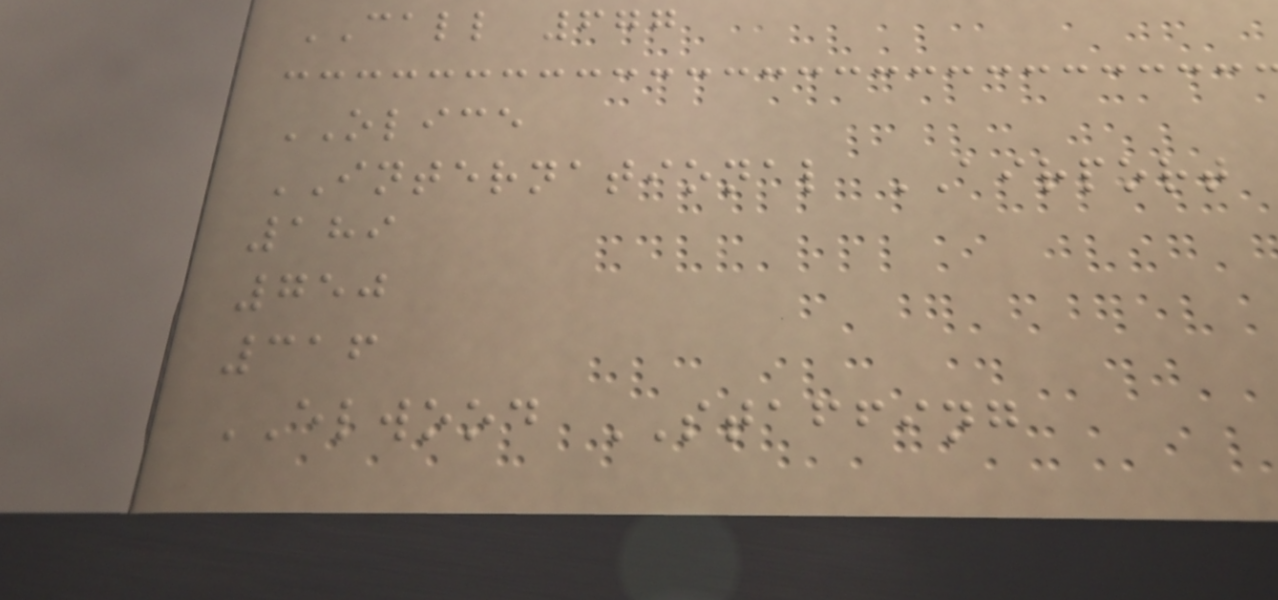CALL 677
OLICE
INTERNATIONAL AIRPORT
189
750
316
ELWOOD STAFFING
